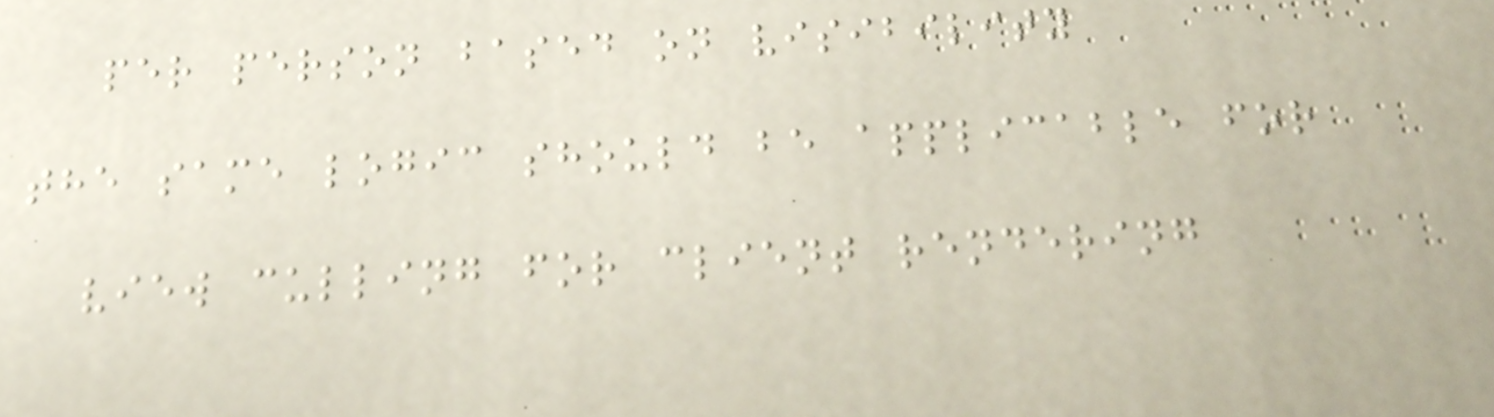per person based on visibility
the same logic should be applicable for
view culling for client rendering
